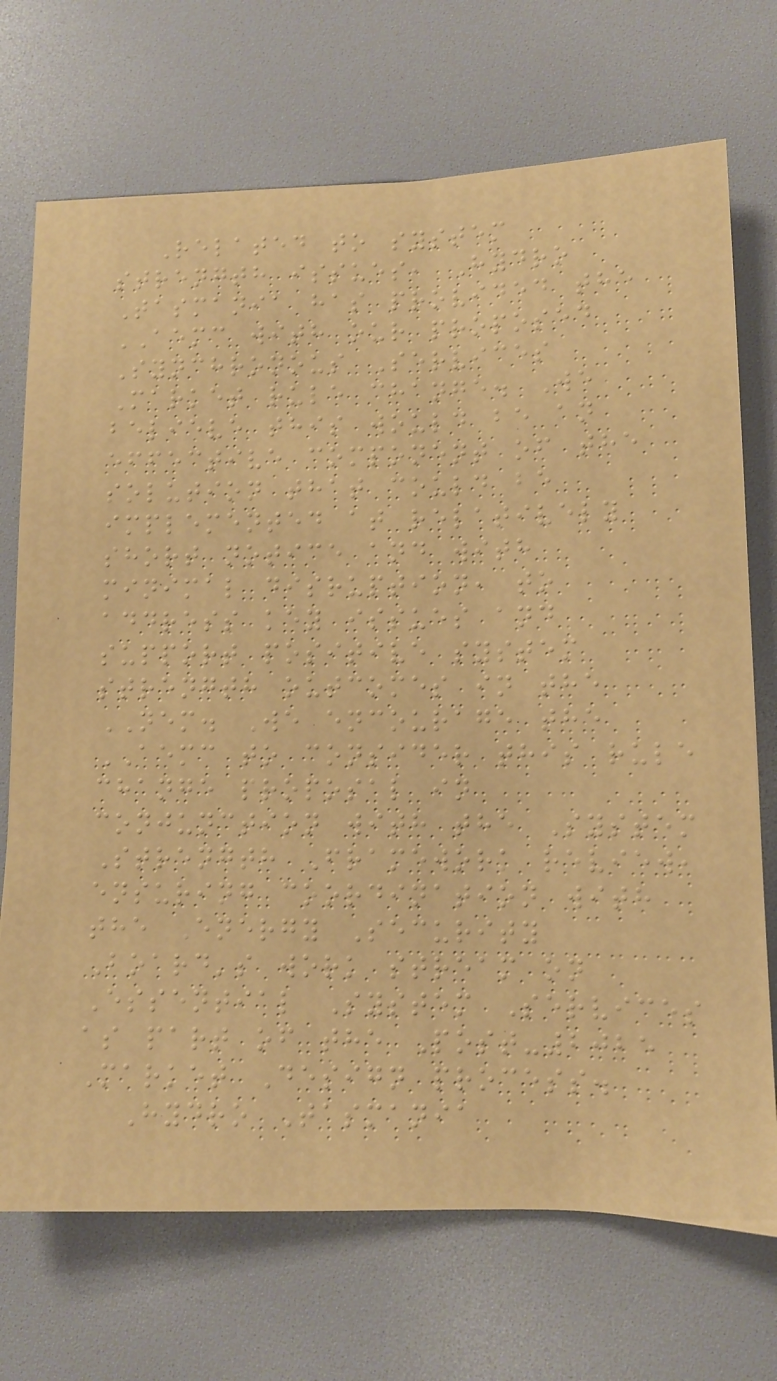Related to system
strength issues, Hydro
Tasmania has provided the
AEMC with our proposed
Synchronous Services
Market rule change. We
believe this would be an
effective component of the
solution that could be
implemented at relatively
short notice and with
minimal disruption, to
address key issues and
support positive system
strength outcomes in the
NEM. We encourage the
AEMC to consider this rule
change proposal in
conjunction with the System
Strength Framework review,
ensuring coordination with
the Energy Security
Board's work stream on
Essential System Services
as part of the Post-2025
Market Design process.
Hydro Tasmania
